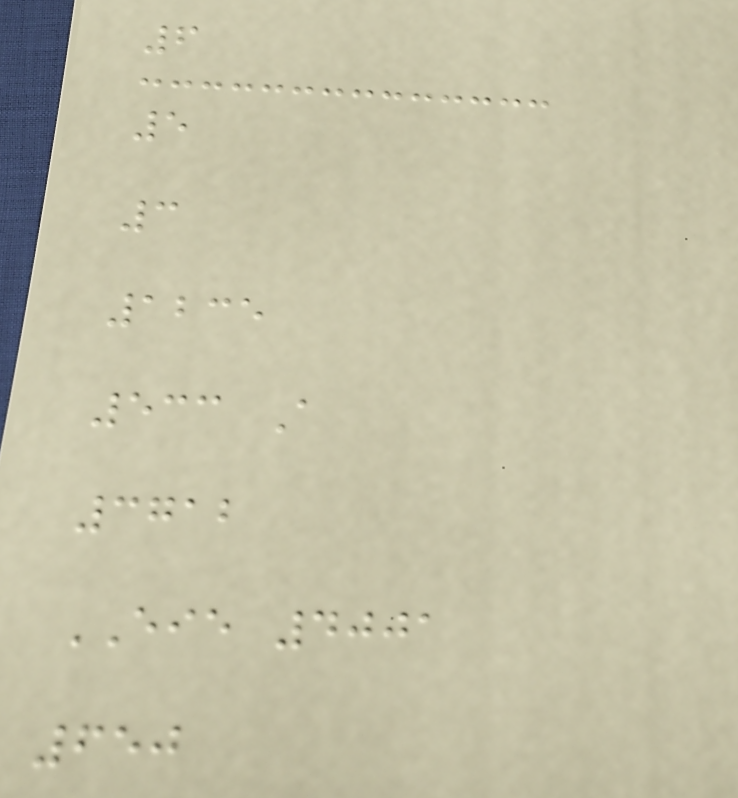6
5
3
1235
533 A
3712
EIE 4001
650
